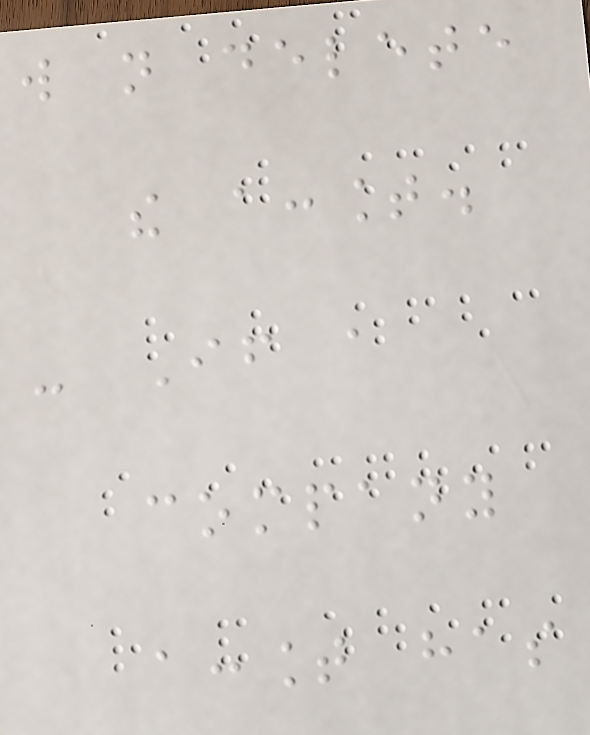will not delete
the account.
- If a
company
account has
